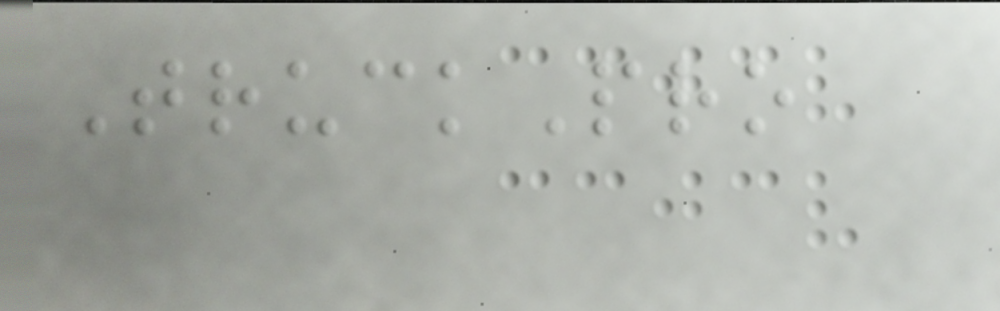TruckPro
